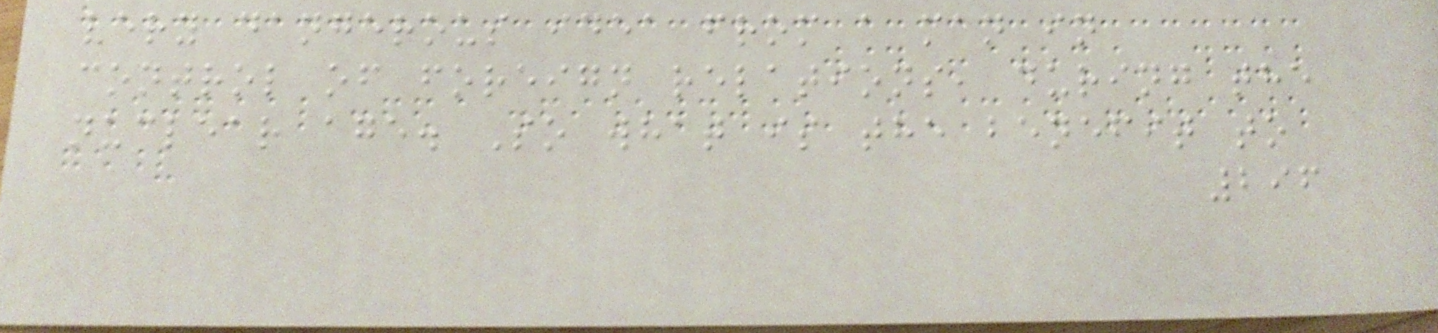very dangerous idea from a man in
control of foreign relations, during the
nuclear age. So what is the benefit to
296
